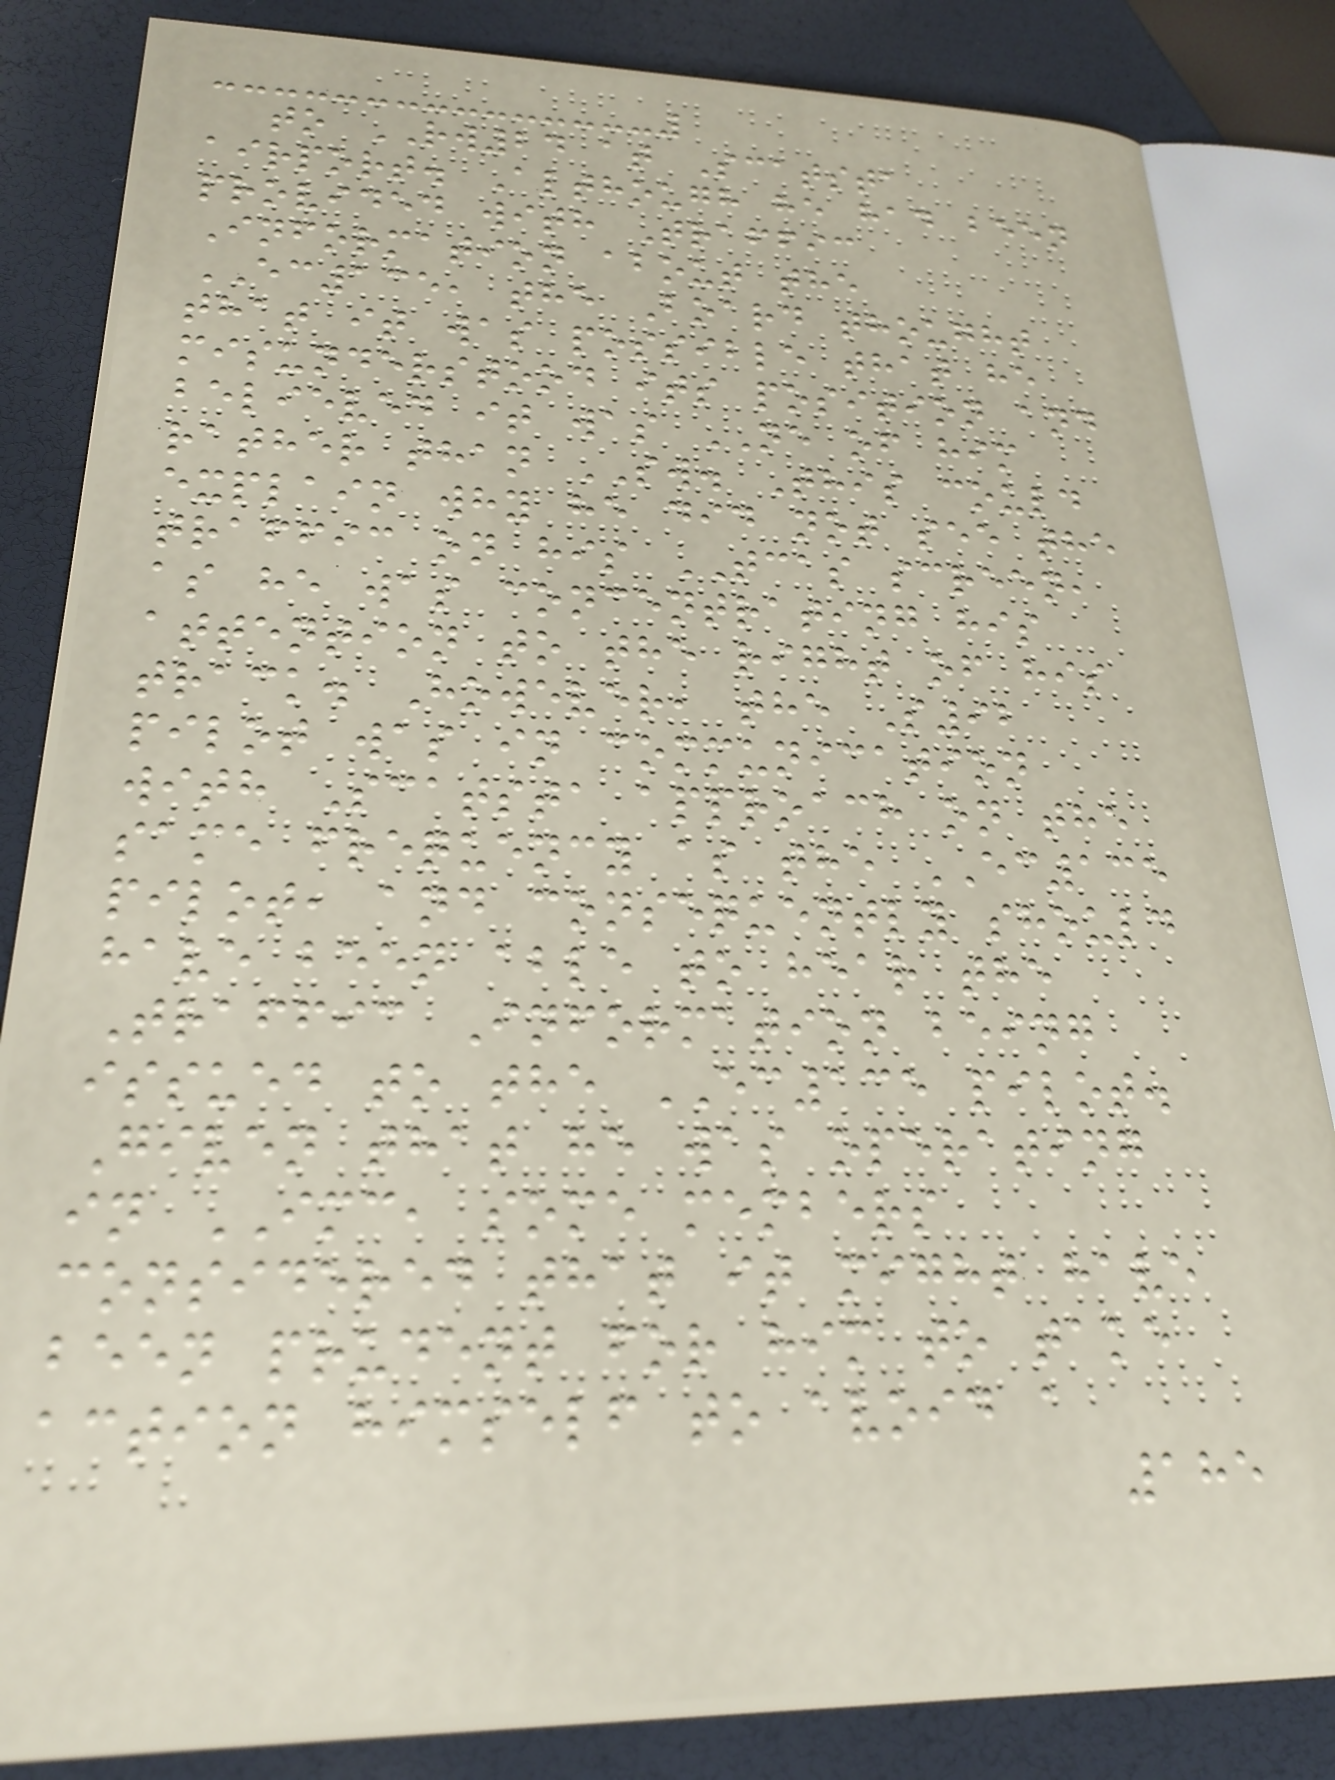to RW24 at Scatsta
airport. Although he had been
provided with Traffic
Information about the
EC135, the Board thought
that it was possible that he
misunderstood its position and
believed it was NE of him
rather than SW. This could
explain why he did not see the
traffic on his TCAS screen,
as he was concentrating his
attention to the right of his
track. However, the S92
pilot was in communication
with Scatsta approach on the
same frequency as the EC135
pilot, and consequently should
have been able to hear the
Traffic Information being
issued to the EC135 pilot.
Given that he was operating
in IMC, some members
considered that it might have
been prudent for him to take
action himself to avoid a
185
